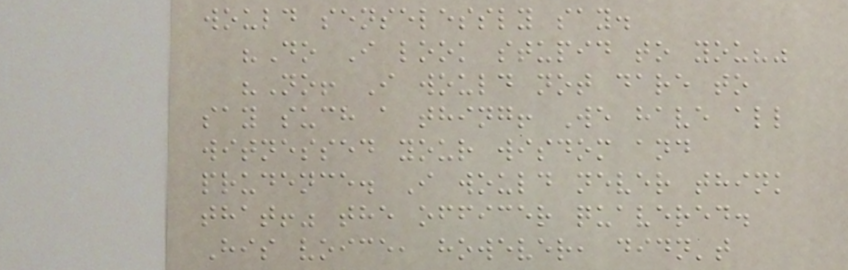would senselessly say.
"Do I look stupid to you?"
"No! I would not dare to
say such a thing! We have all
witnessed your wisdom and
prudence. I would never think
that!" the officer quavered.
His voice, however, didn't
